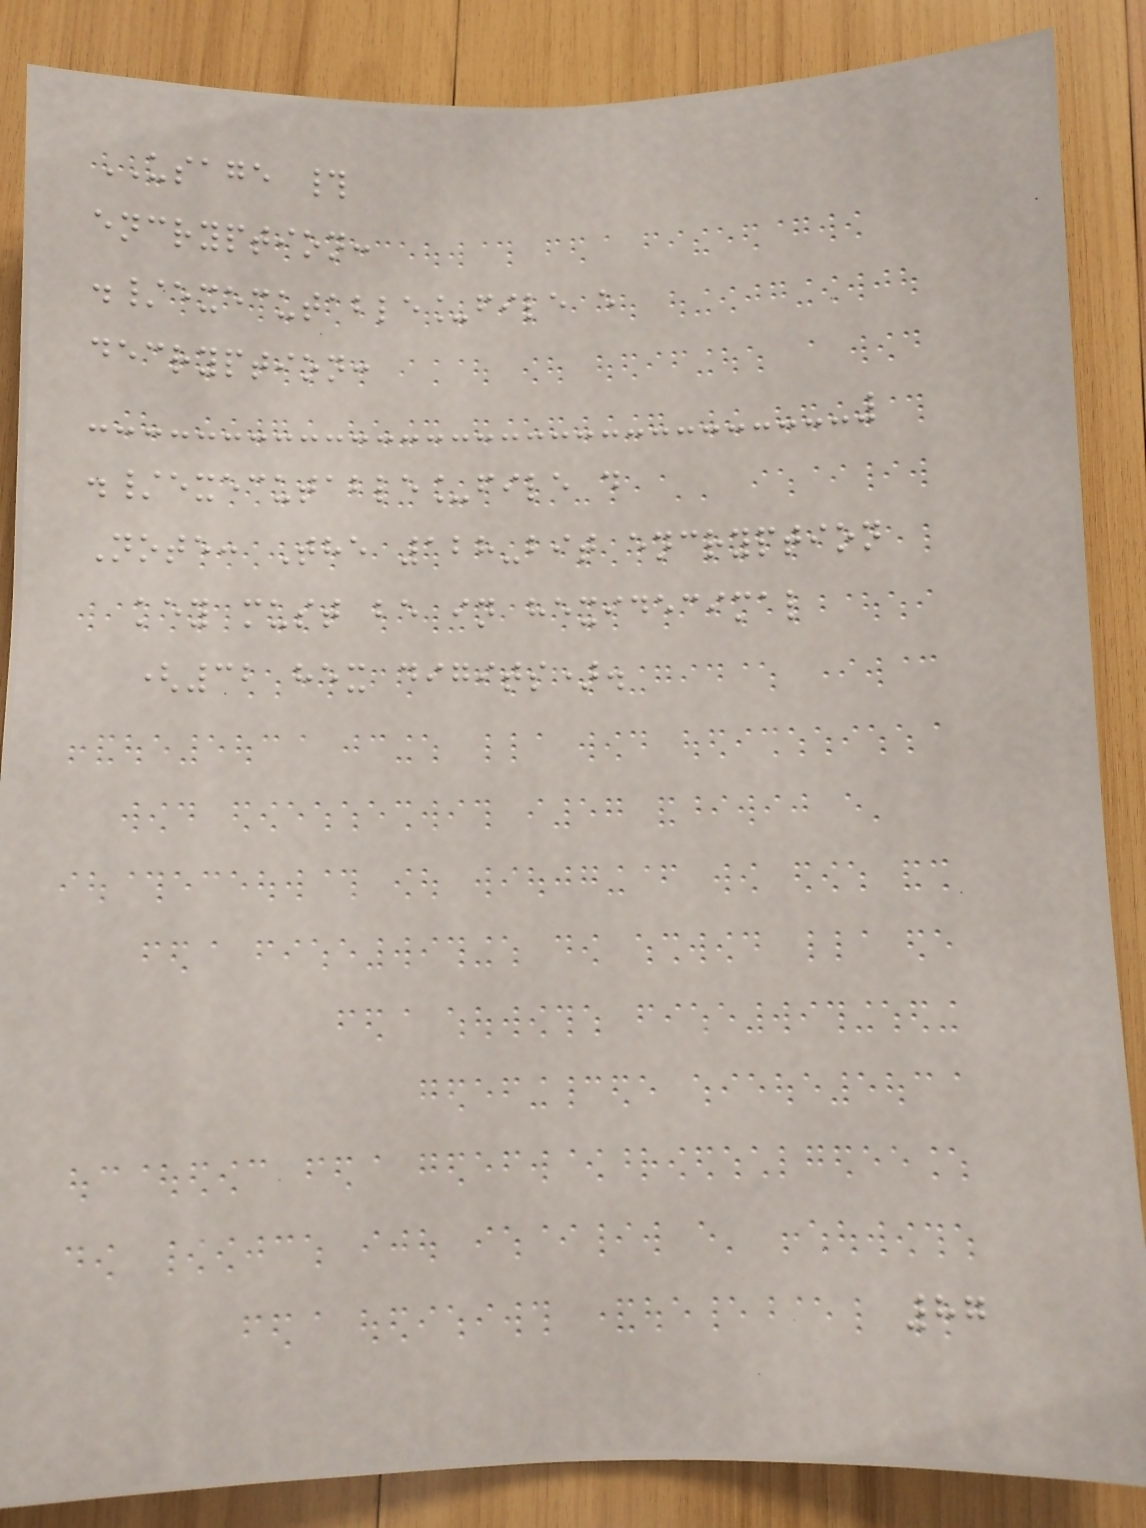USAGE #
encryption:
./executable_file e
decryption:
./executable_file d
Note: The 128-bit encryption
key must be in hexidecimal
(32 hex digits).
87
